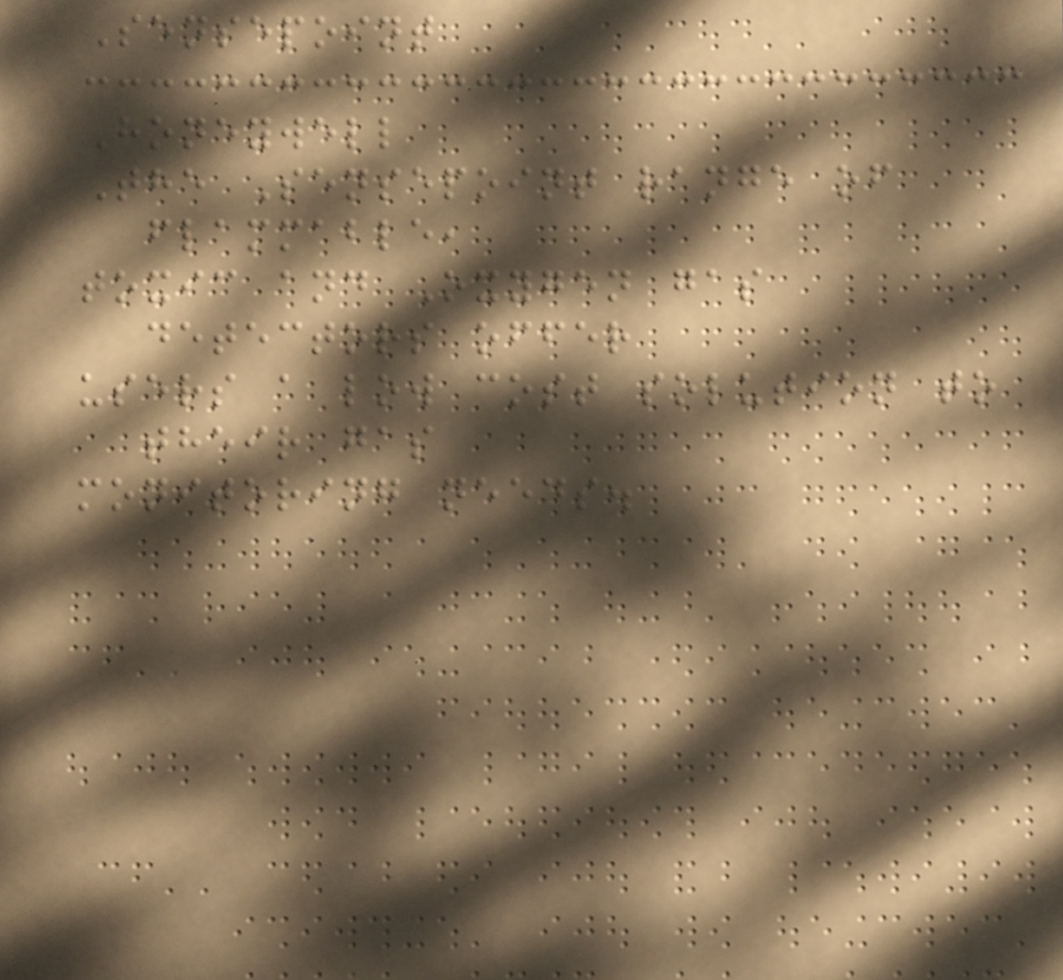Sensepoint
Honeywell
The Sensepoint range of
flammable,
toxic and Oxygen gas
detectors offer
users a low cost solution to
their gas
monitoring needs.
